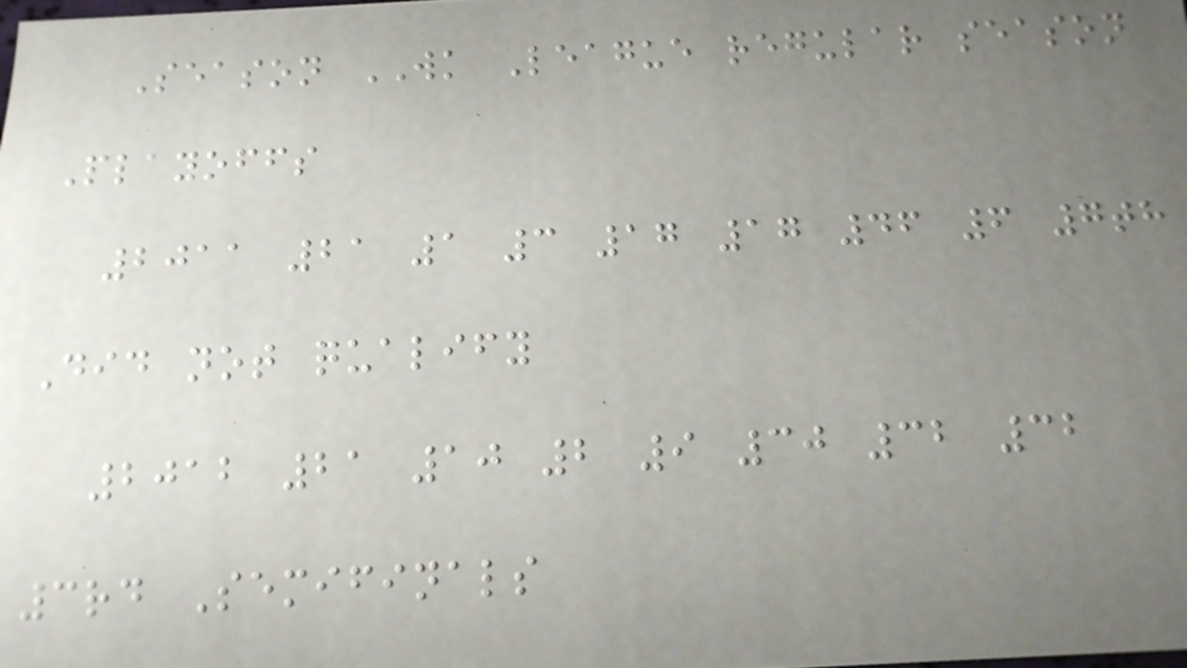Season WK League regular season
Playoffs
2011 21 1 3 17 17 46 6 7th
Did not qualify
2012 21 10 2 9 30 32 32
3rd Semifinals
